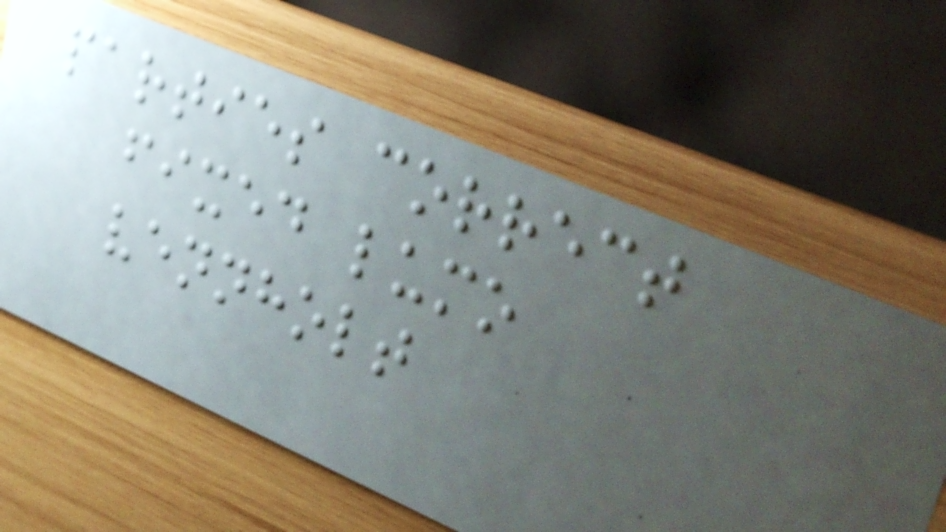parties correct
fixed lumo
vennholt
